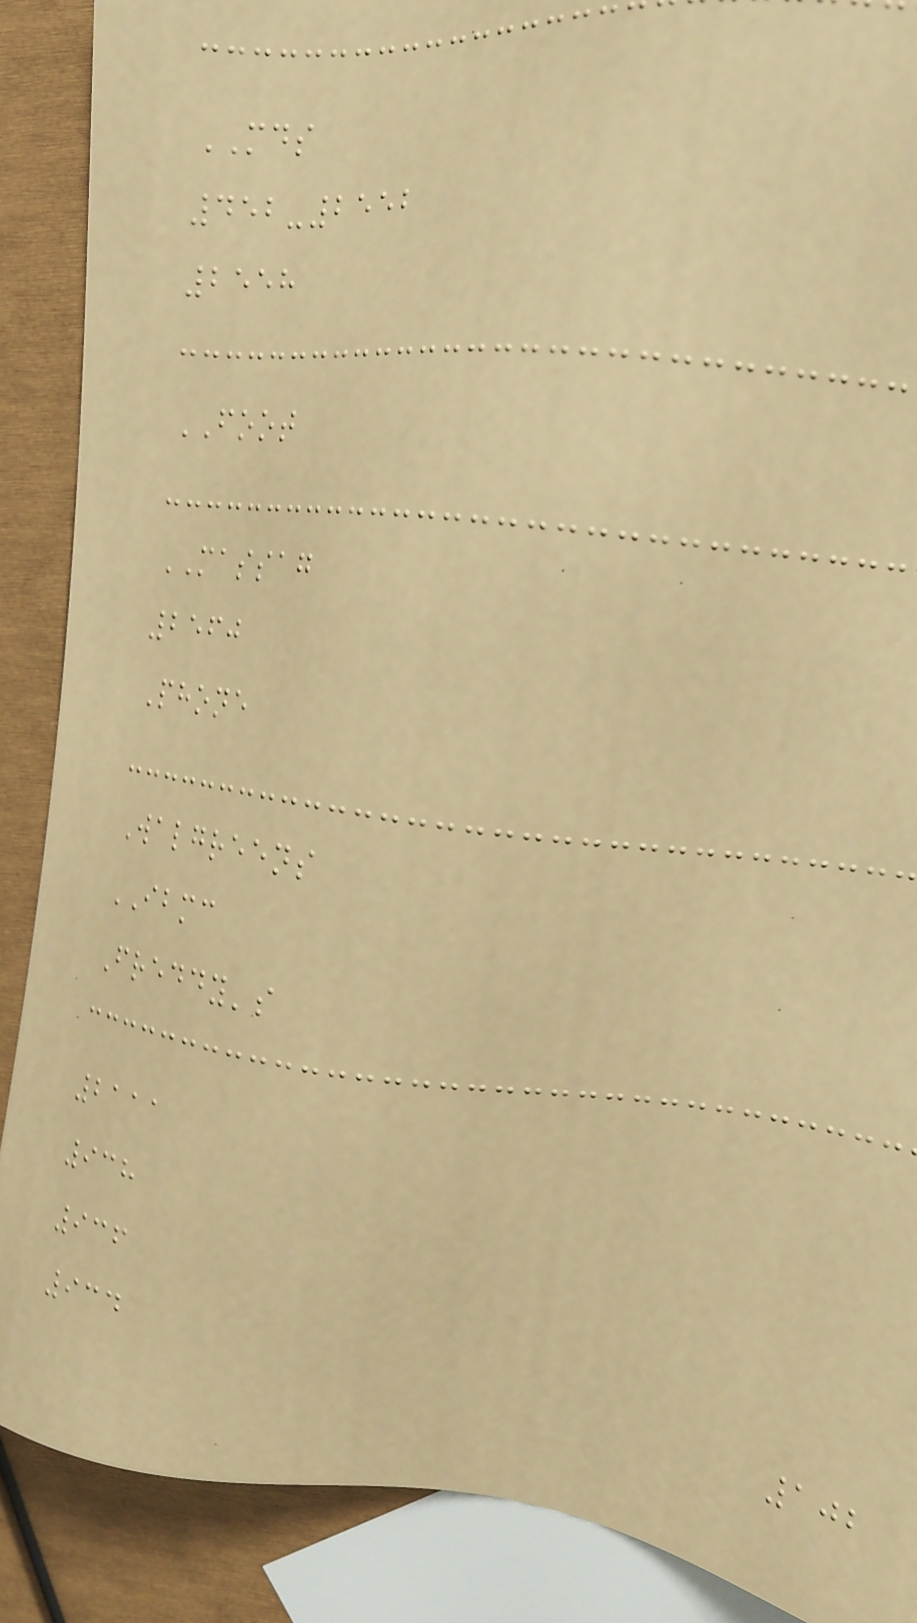MDS
452-2552
2558
FOOT
MASSAG
2560
Phone
Walgreens
IBMC
Freddy's
2111
938
936
934
102
